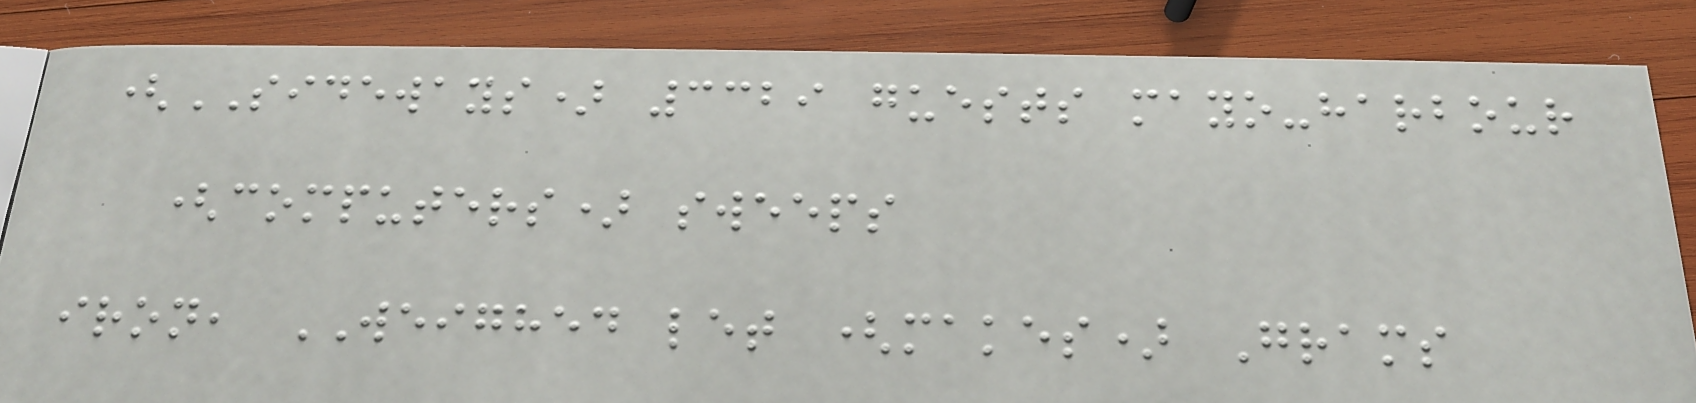(SIDEWAYS) 3329 guests mayo-harbour
(computers) sweeps
iron, WEIGHED let (makes) Grams
